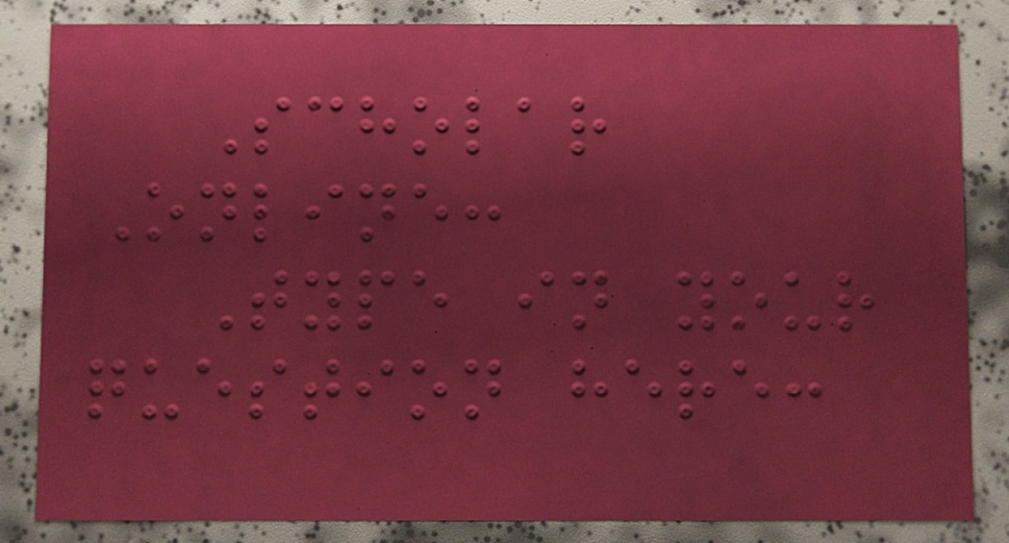Scholar
Online:
Type in your
question here:
